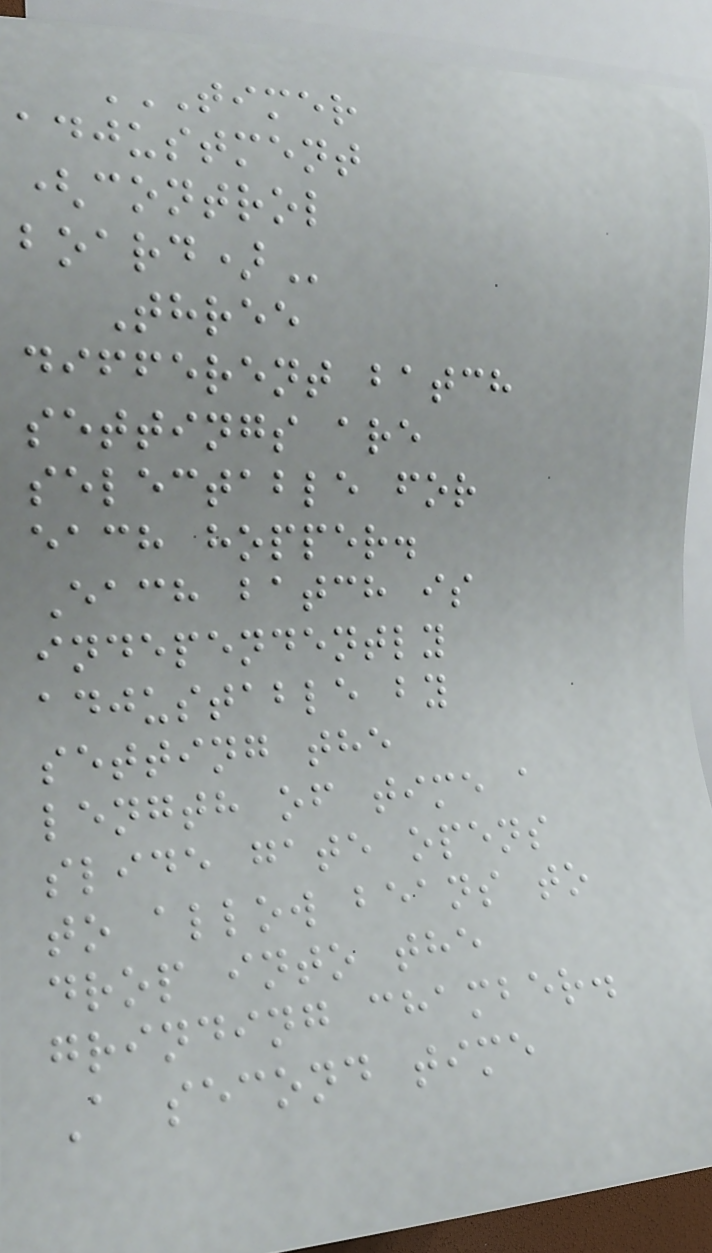TIMER
ADJUSTMENT
(CONTROL
BOARD)
Three
different batch
settings are
selectable for
each hopper.
Each batch is
independently
adjustable by
setting the
length of time a
slide gate opens
to allow beans to
drop into the
grinding chamber.
A second time
